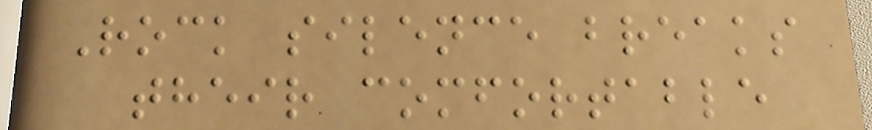Rock silence breaks
their comfortable
